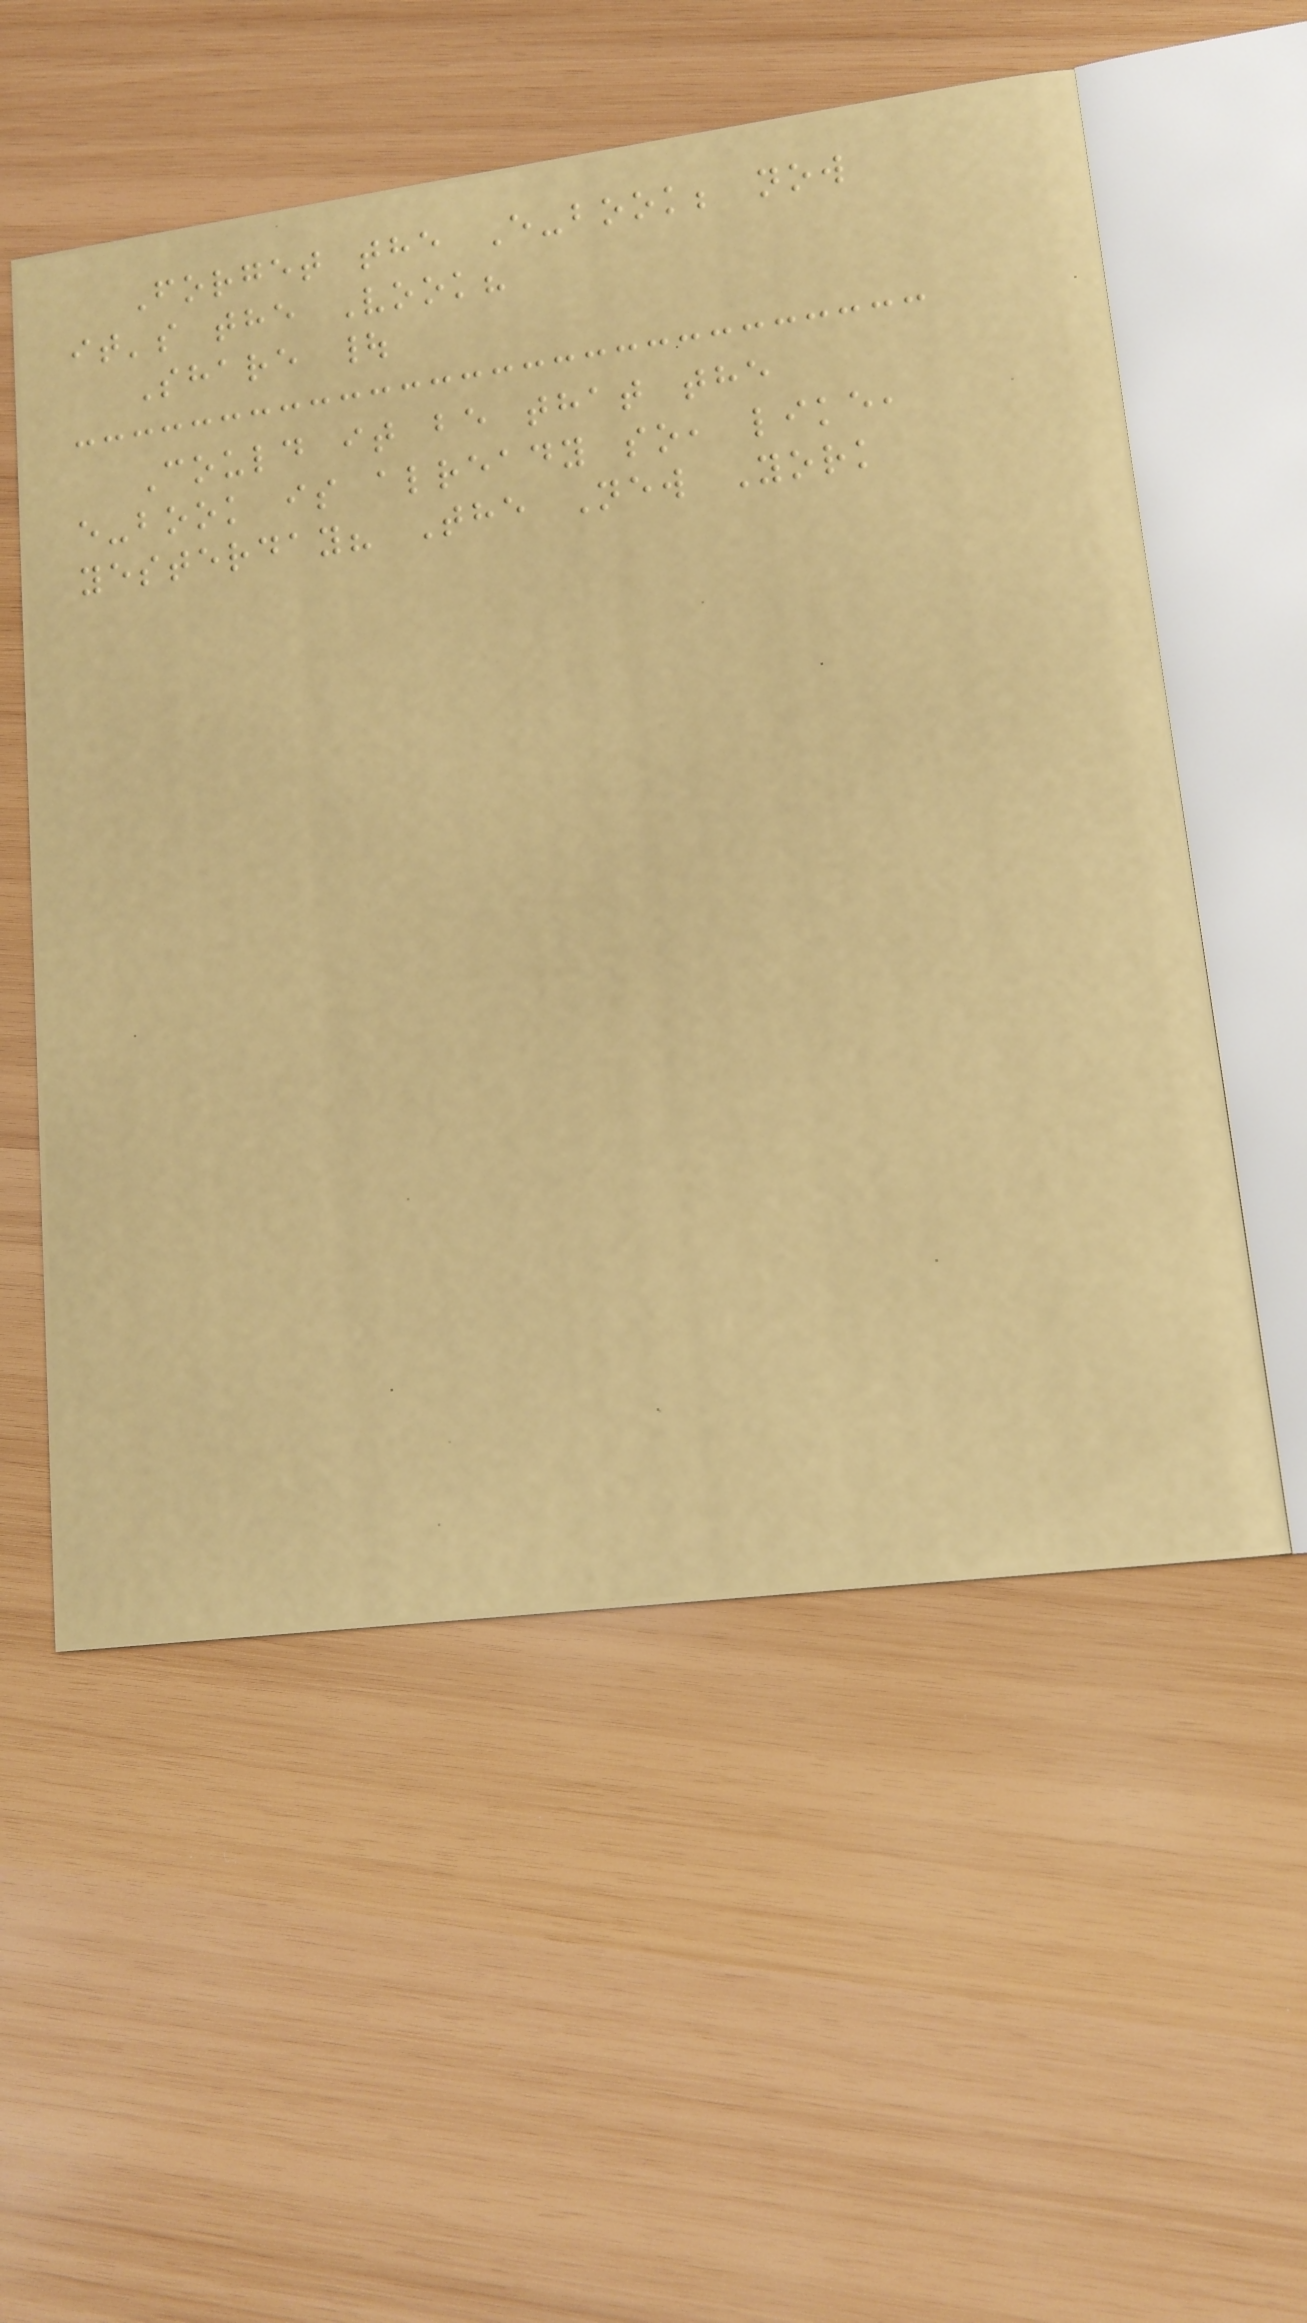Forget the E-book; now
it's the Vook?
Share |
Could it be that the
e-book is already so, like,
yesterday? The New York
